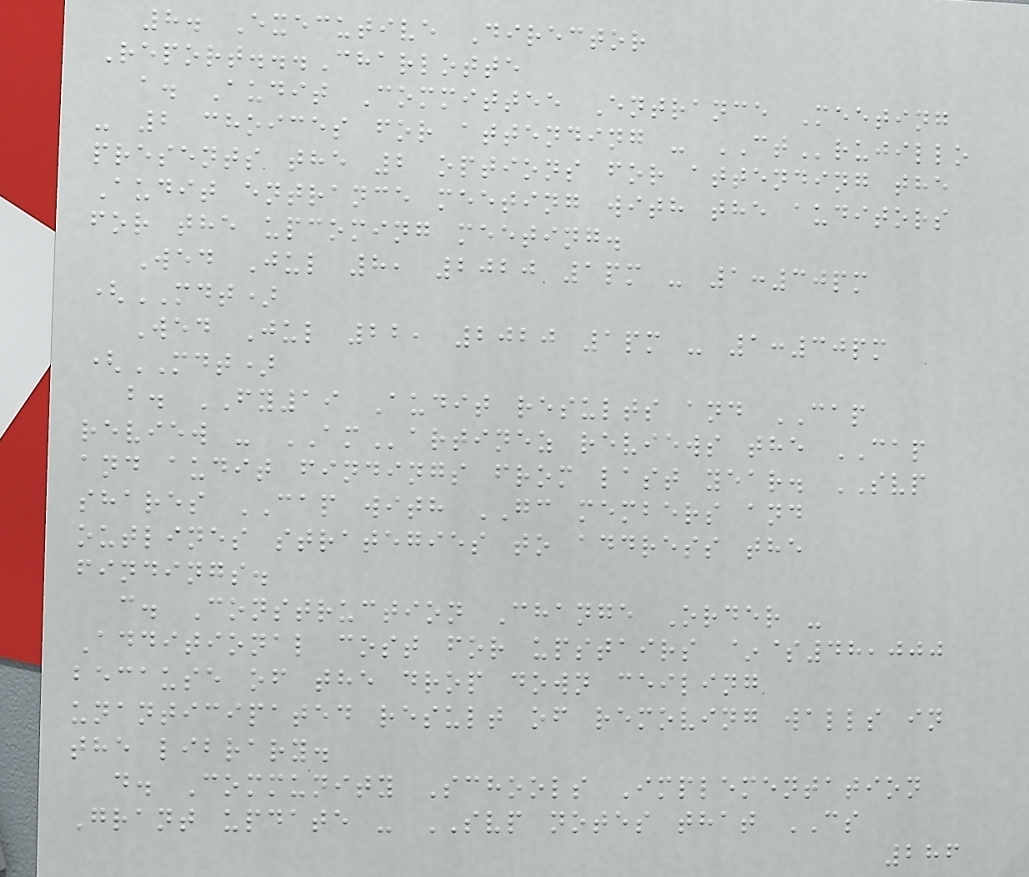8. Executive Director
Report...Charlotte
a. Audit Committee Entrance Meeting
- 2 choices for attending - CTrujillo
presents the 2 options for attending the
Audit entrance meeting with the auditors
for the upcoming meeting.
Wed Jul 8, 2020 1pm - 1:30pm
(MDT)
Wed Jul 22, 2020 1pm - 1:30pm
(MDT)
b. FY19 Audit results and CAP
review - AMartinez reviews the CAP
and audit findings from last year. SVP
shares CAP with GC members and
outlines strategies to address the
findings.
c. Construction Change Order -
Additional cost for upstairs ~$48,000
because of the drop down ceiling
unanticipated result of removing walls in
the library.
d. Community Schools Implementation
Grant update - SVP notes that CS
286
